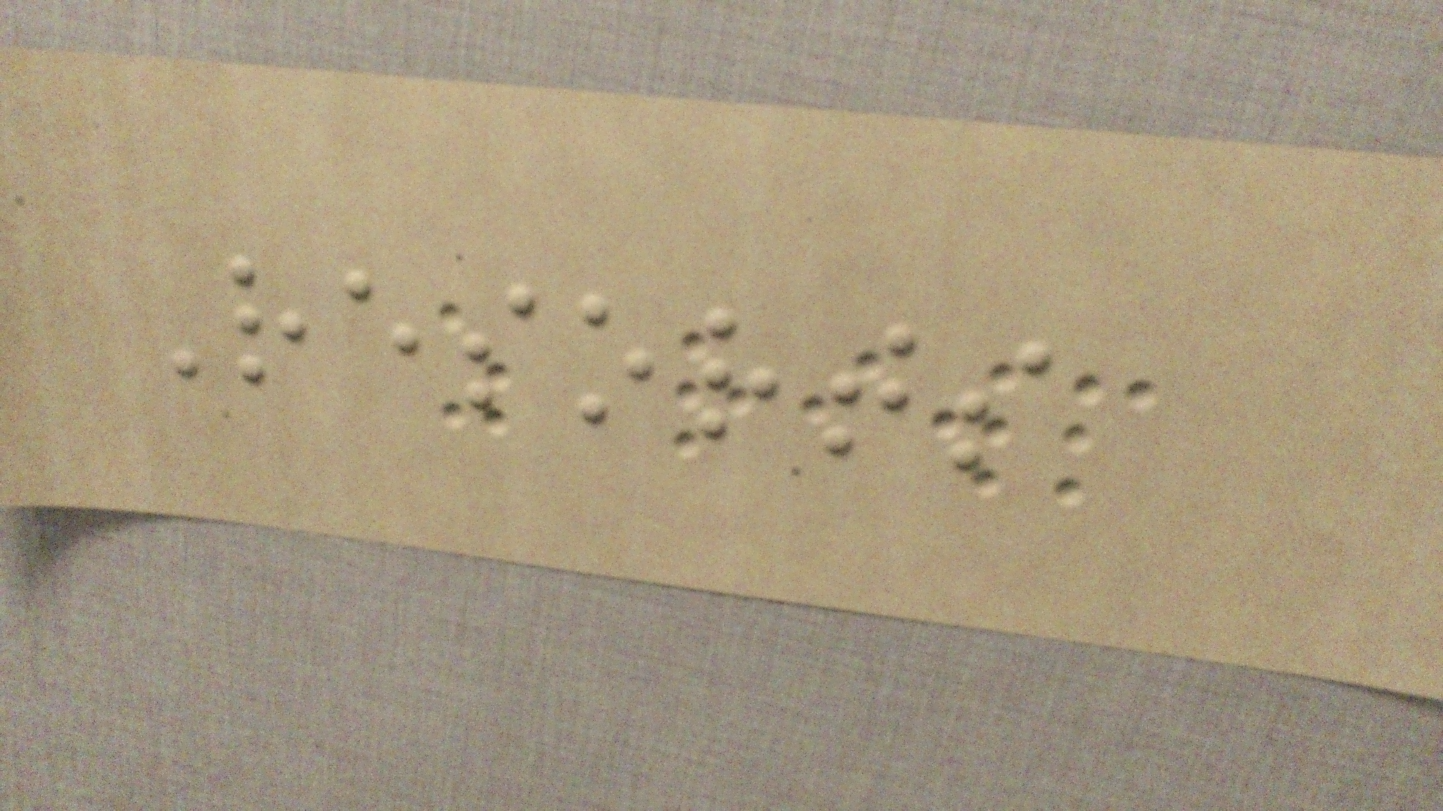Resorts
